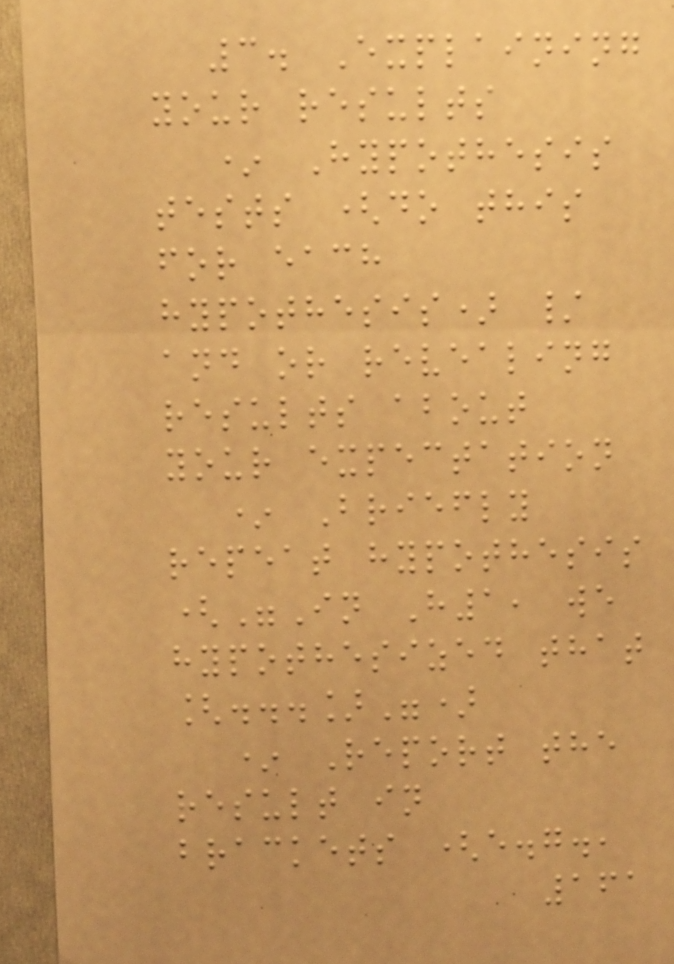3. Explaining
your results
* Hypothesis
tests (do this
for each
hypothesis) /
and or revealing
results about
your expectation
* Briefly
repeat hypothesis
("In H1, we
hypothesized that
[...]")
* Report the
result in
brackets (e.g.,
161
